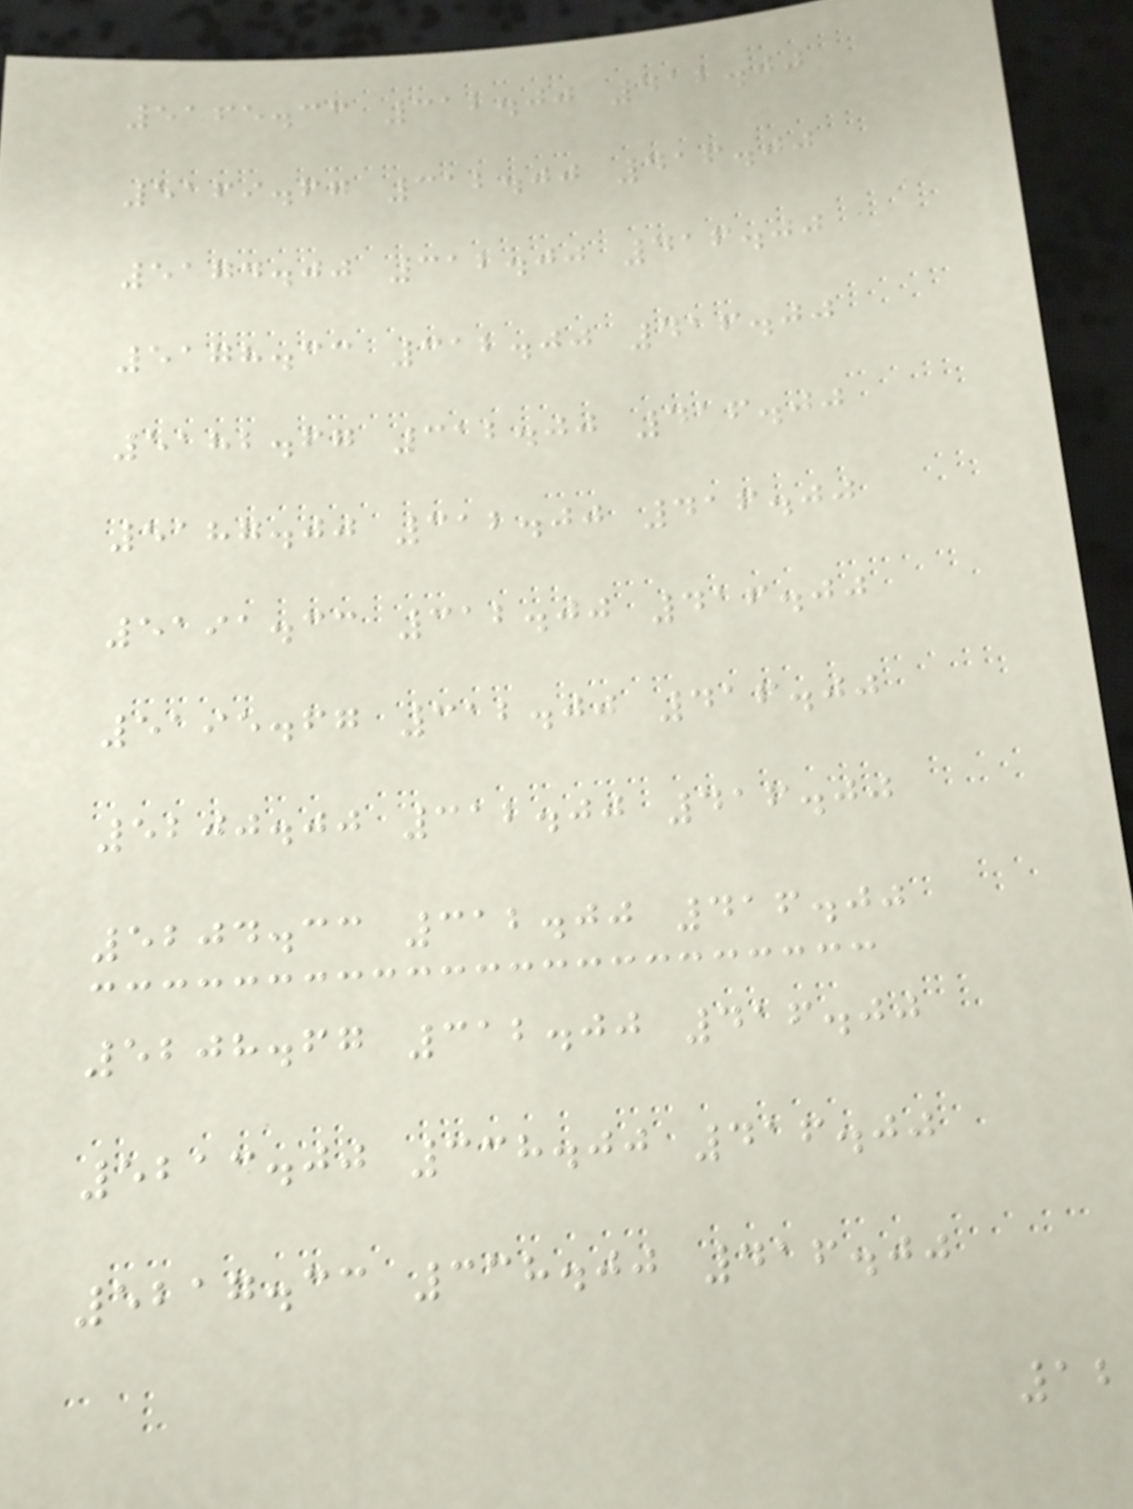5165.33 312.00 412.00
5169.67 312.00 416.00
5174.00 312.00 416.00
5178.33 312.00 416.00
5182.67 312.00 416.00
5187.00 312.00 416.00
5191.33 312.00 416.00
5195.67 312.00 416.00
5200.00 312.00 416.00
5204.33 312.00 416.00
5208.67 312.00 416.00
5213.00 338.00 416.00
5217.33 338.00 416.00
12
